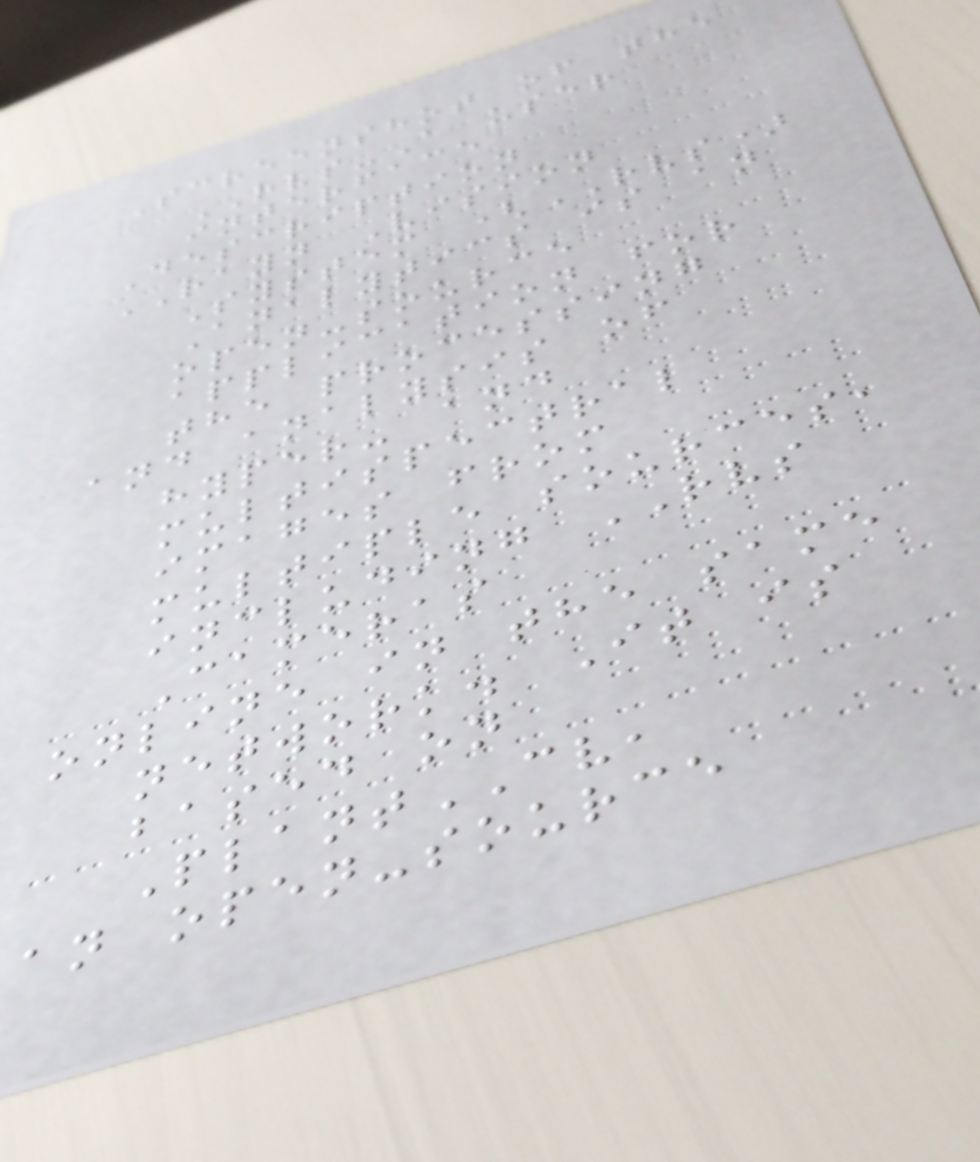Screenshot of the
RVS-A user
interface
Description
RAYN Vision
System (RVS)
Analytics is an
open-source
application for
the processing
and analysis of
hyper- and
multispectral
images from
multiple sources,
including RVS
Cameras
online in the same
network. It is
based on
PlantCV,
an open-source
